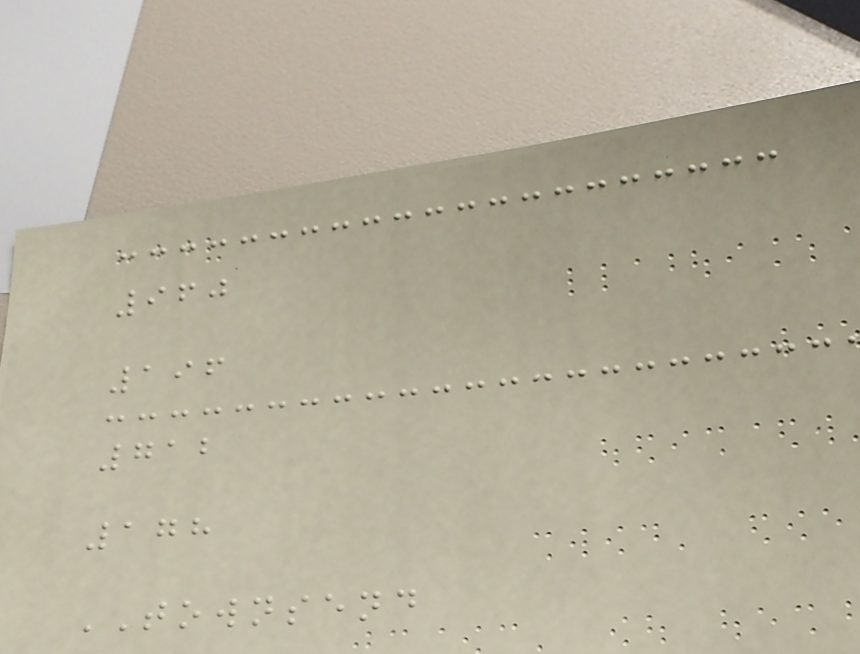960
196
712
178
TOWNSEND
